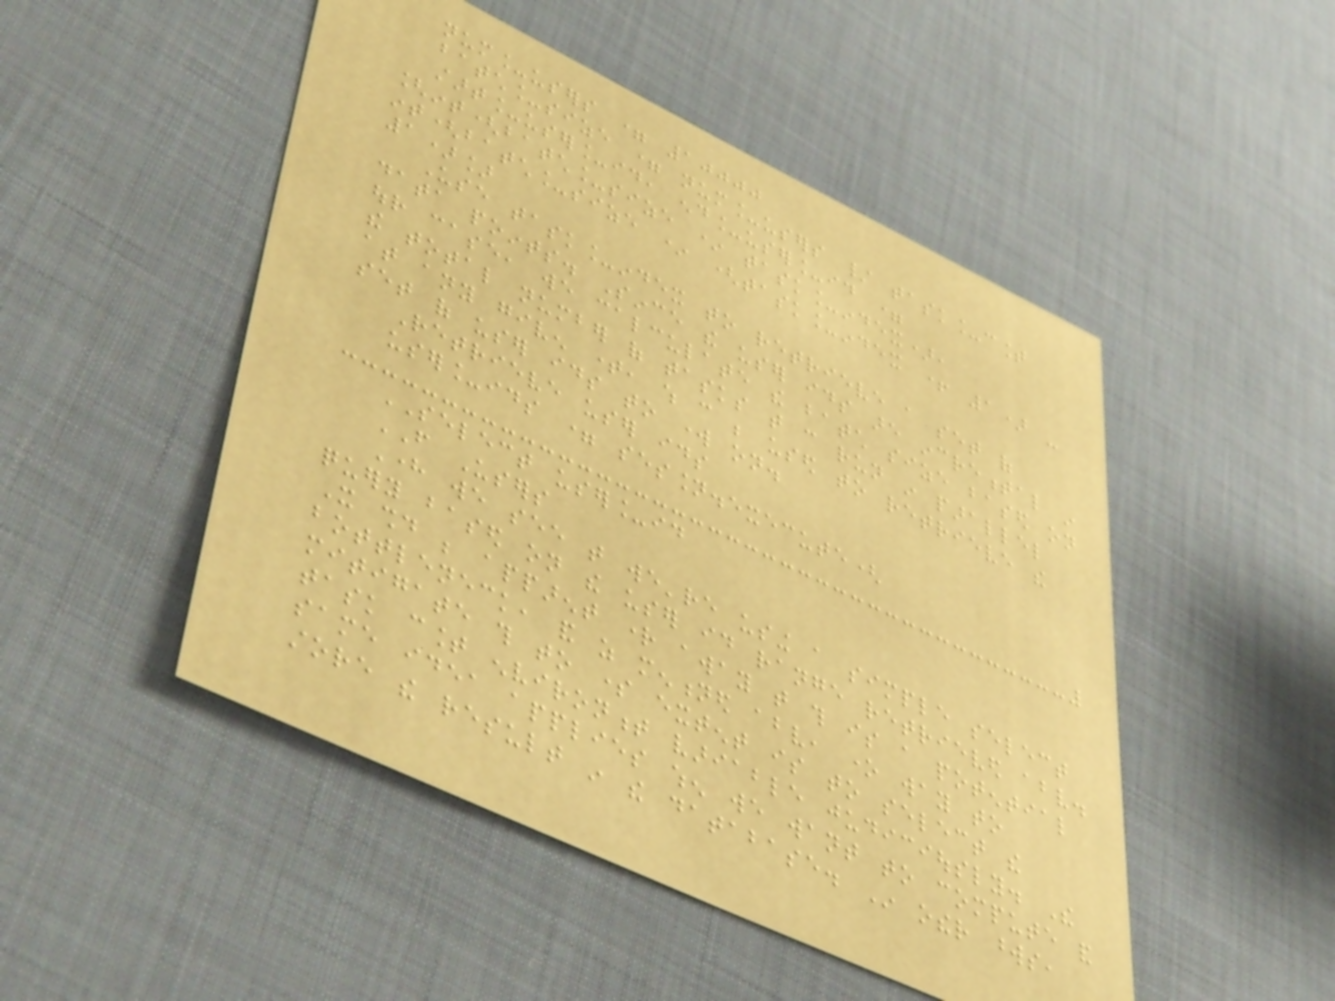num_users = 10000
batch_size = num_users / task_count
start_user_id, end_user_id =
[int(batch_size * task_index),
int(batch_size * (task_index + 1) -
1)]
Use task_index to retrieve a set of
data points. Since the user ids are incremental in
our case, we calculate the batch size based on
the total number of tasks that can run in parallel
at any given time, which can be used to retrieve the
set of user ids to work on.
Retrieve user ids
user_ids = session.execute(
SELECT user_id
FROM Users
Here we see that we're using a simple select
query based on the user id range retrieved above.
It should be apparent right away that this is a potential
bottleneck, and as mentioned above, one way to
mitigate this to some extent is to select the
task count environment variable judiciously. The
same idea applies when we want to compute and
store the result in the database. In other words,
